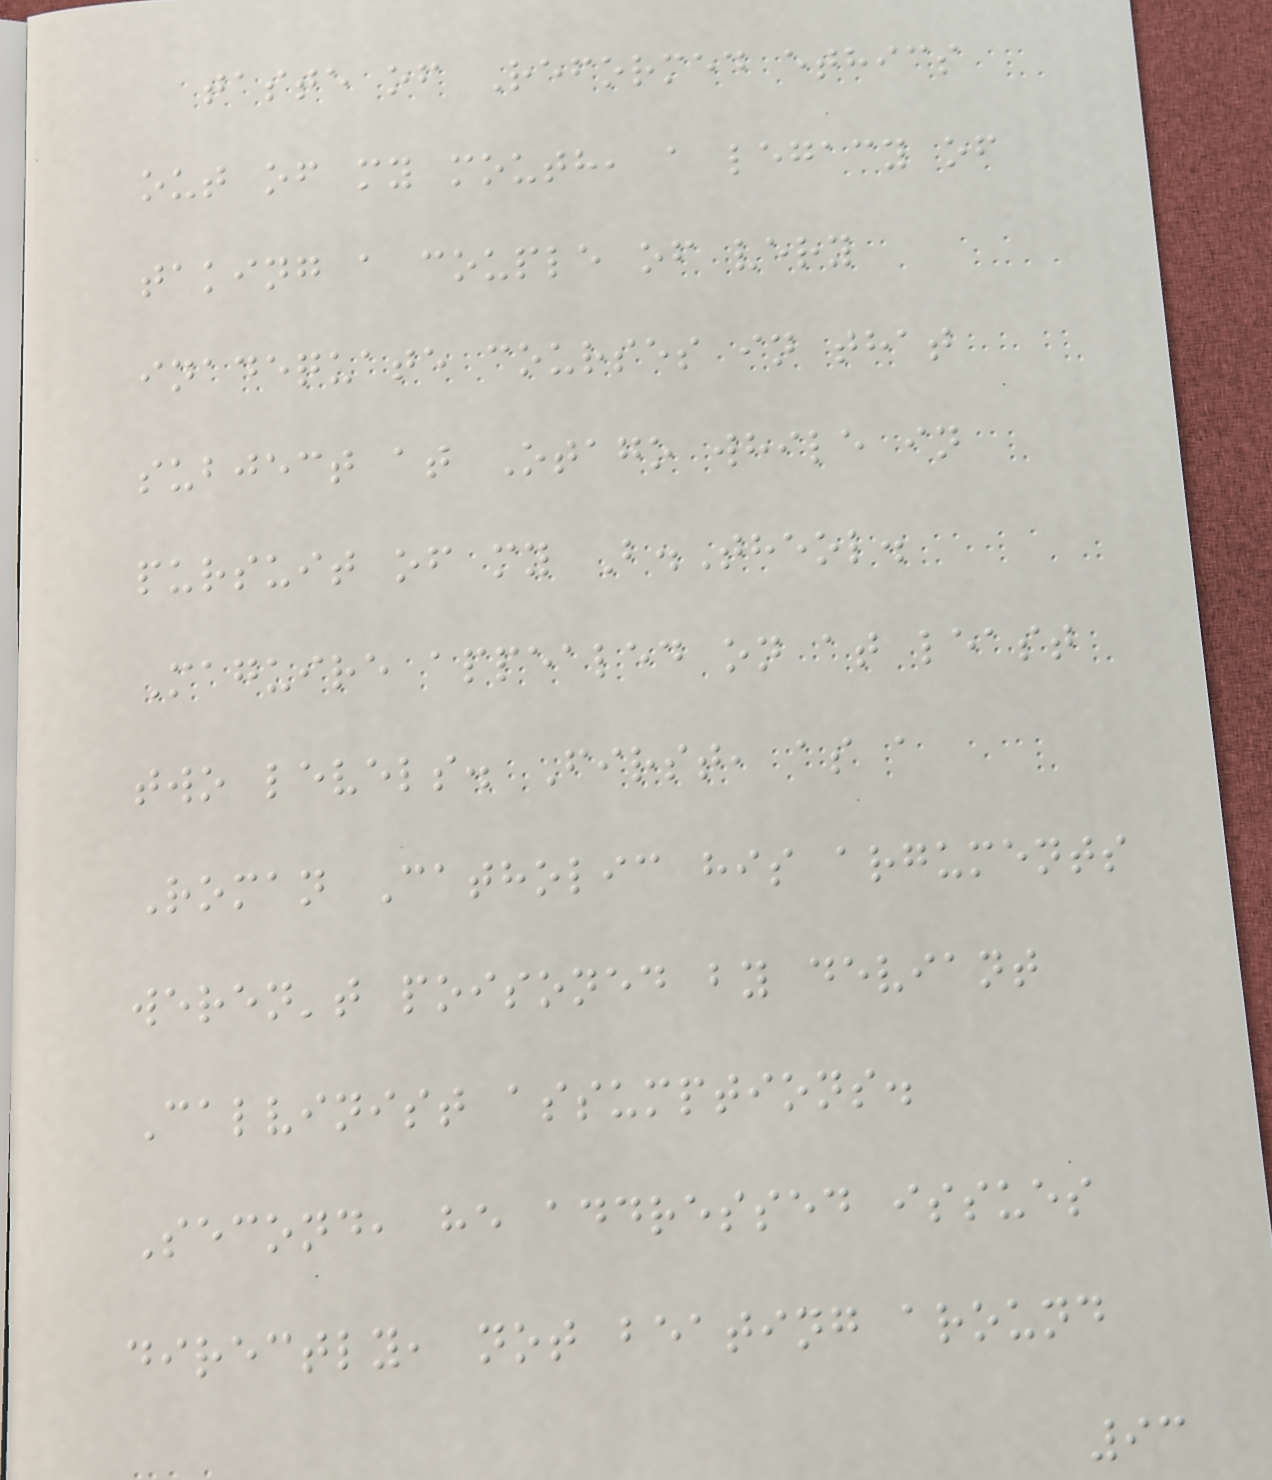taste of Reformed ethics
out of my mouth, a legacy of
taking a couple of very
inadequate courses in that
subject at Otago while in
pursuit of my B.Theol.
Maguire appealed on at least
two levels. First, as a
Roman Catholic his arguments
weren't poisoned by deviant
Calvinist assumptions.
Second, he addressed issues
directly, not beating around
93
